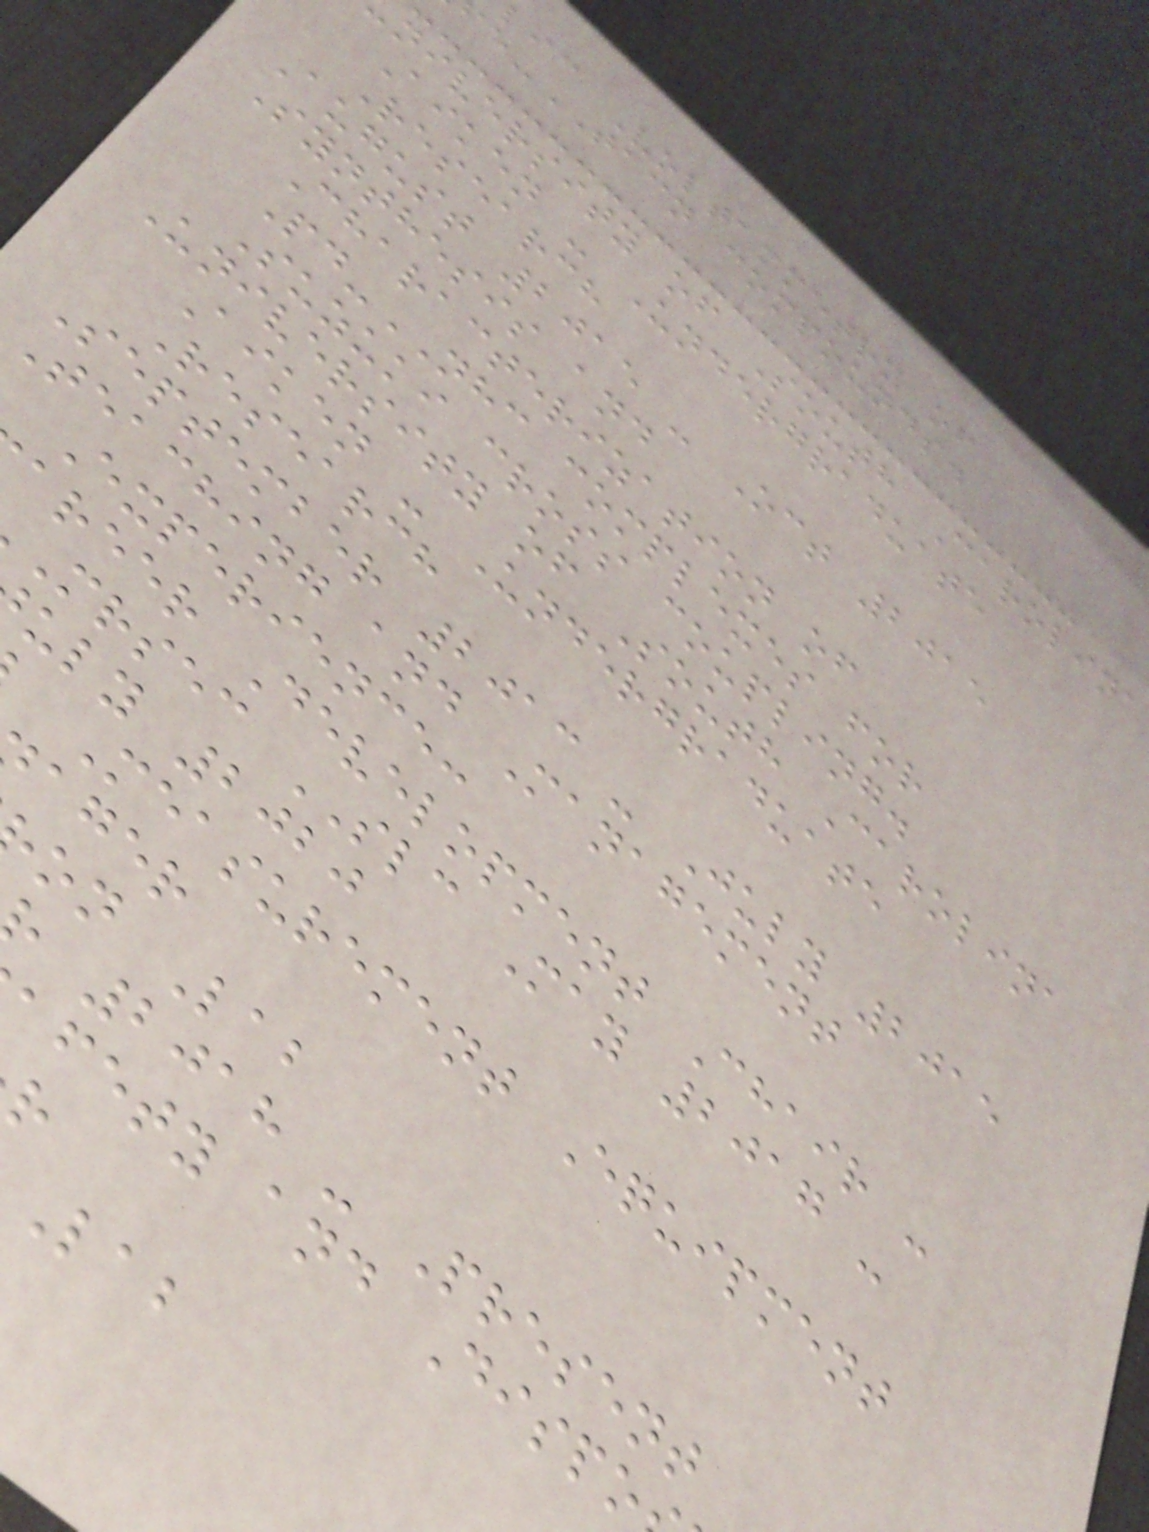lic Voltammetry of
e-TACN compounds.
niversity of South Carolina
Aiken - Undergraduate
Research
August 2015 - Oct 2015
Synthesis and
Characterization of
Pd-NHC complexes for
Suzuki cross coupling.
University of South Carolina
Aiken - Undergraduate
Research
September 2013 - July 2015
Teaching and Management
Experience:
areer Development Chair -
mrsec SLC May 2017 -
uly 2020
Measurement Equipment
ager
on Lab
2018 - Present
fety and Dispo
Lab
